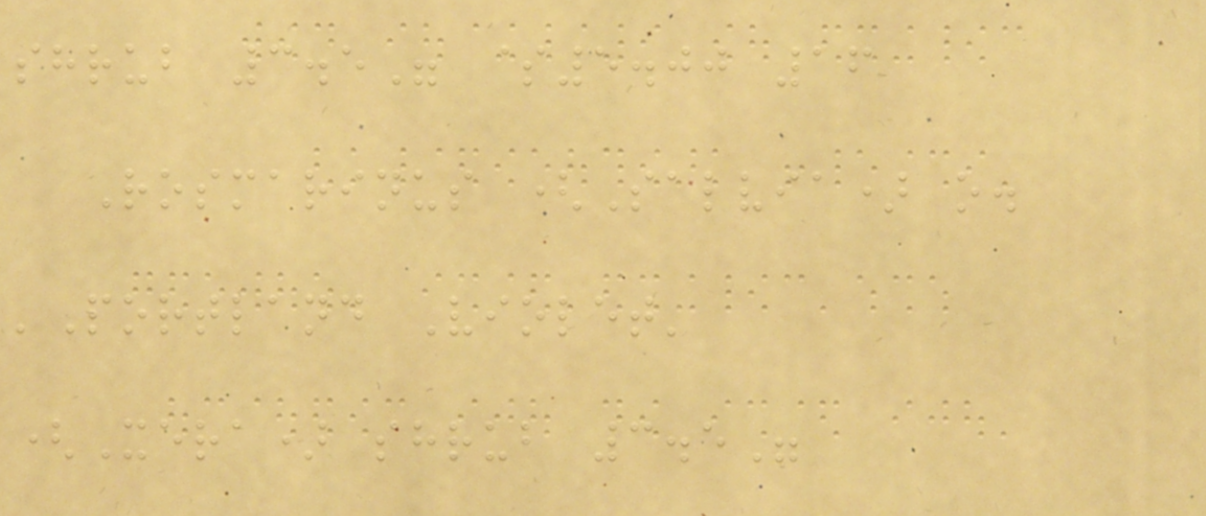shrub 3.5" $5.00 16
Rosmarinus (Salvia) o.
'Portland Violet'
(Xera) shrub 3.5"
